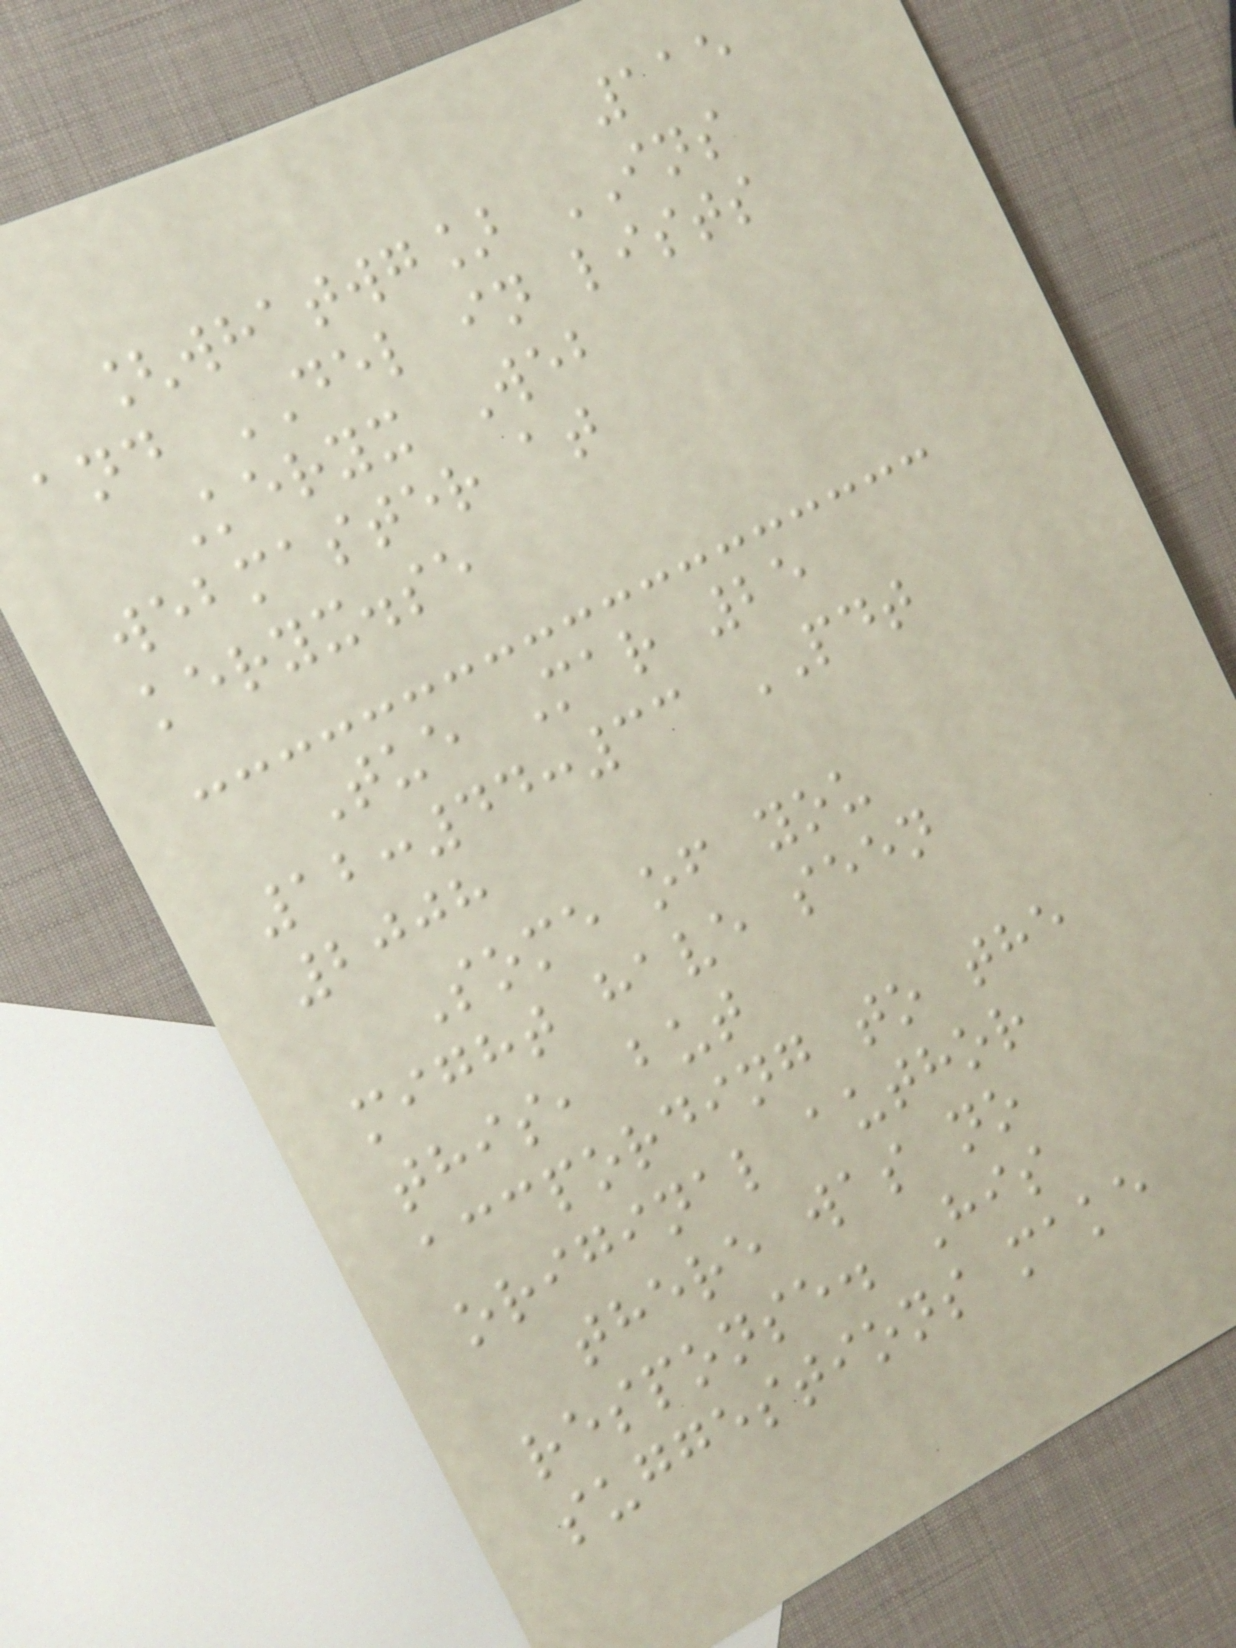115
[whatwg] INS
and DEL in lists
Keryx Web
webmaster at
keryx.se
Tue Mar 25
12:44:33 PDT
2008
Some of you
might have seen
this, but
accpording to the
original author
there was no
response. His
suggestions make
